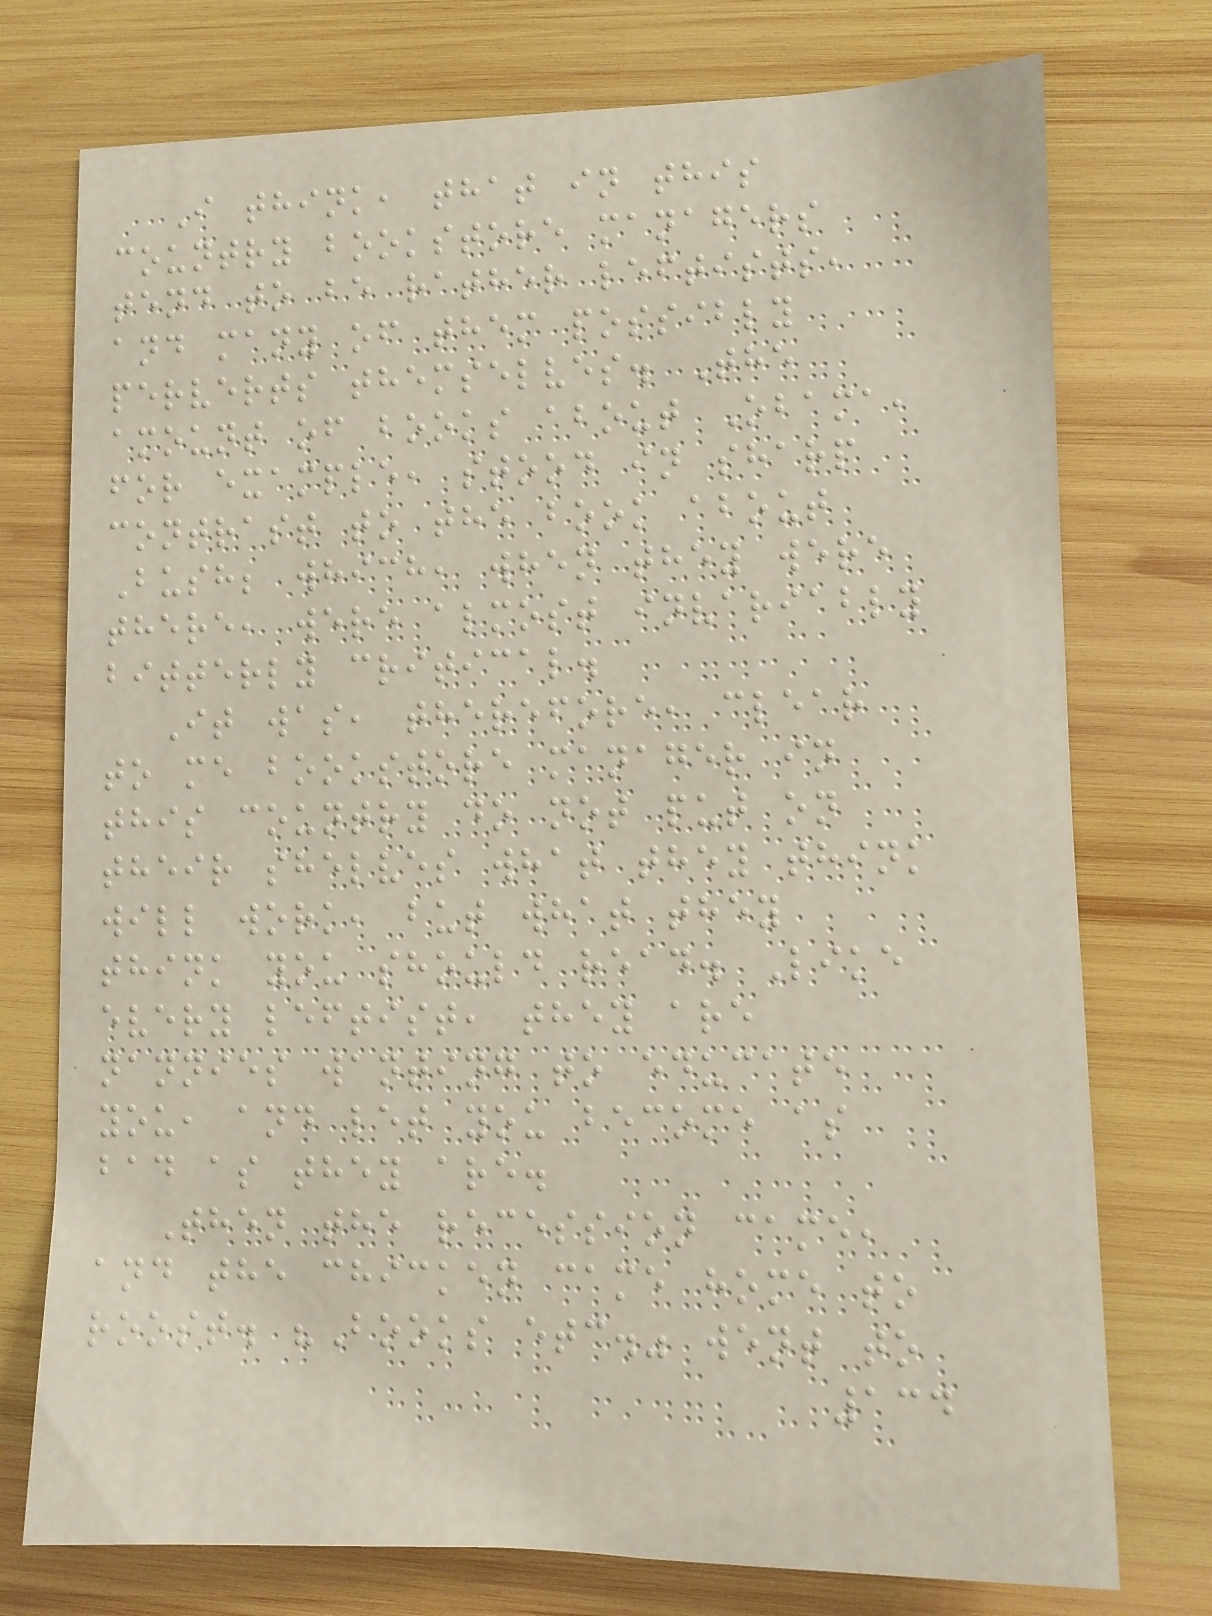I think, that in this
country bookstore managers
tend to be rather leftists,
and many of them possibly
perverts themselves. The
amount of books about Obama,
for example, stood in sharp
contrast to the book about
Bush; which, when they were
there, were almost invariably
bitterly critical.
It was, therefore, clear
to me bookstore manager in
this country do not put on
their shelves what they think
will work, but what they
think you should read. Like
every leftist, they are
nannies wanting to educate
you, and let you become as
bad as they are.
Then the recession came,
and the chicken came home to
roost. "Books etc." went to
134
